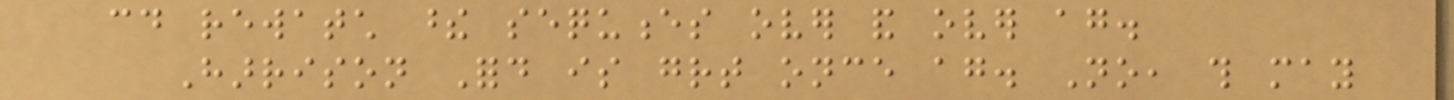could rewatch these sequences over and over again.
Harrison Ford is great once again. No, this may
